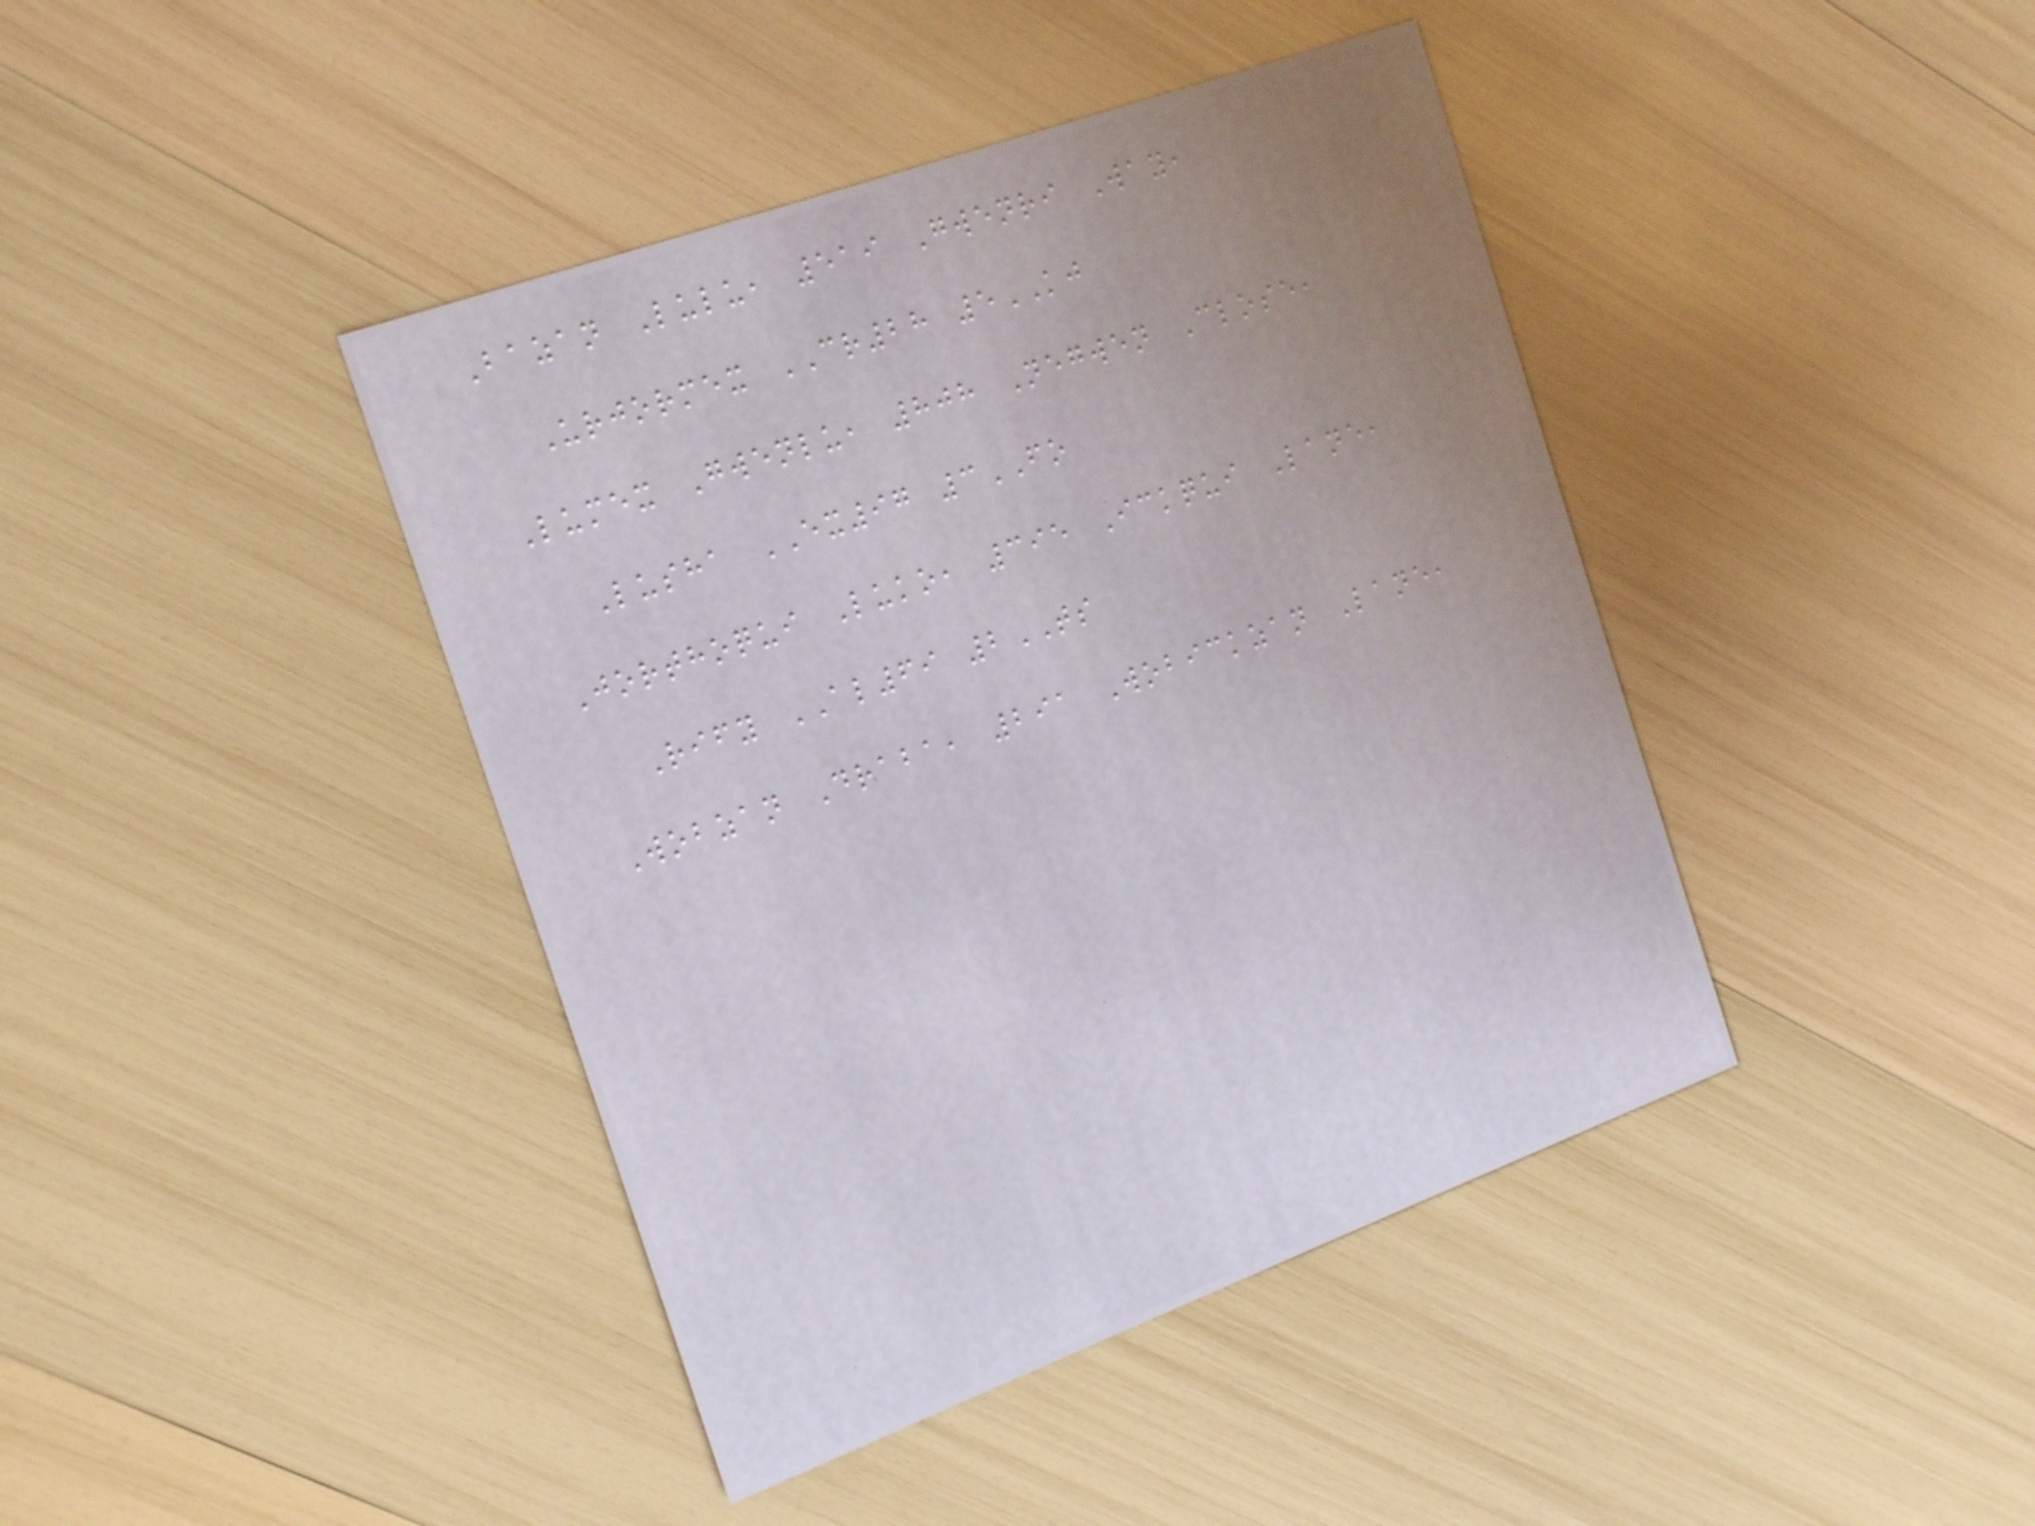Bazan Lulu, 519 Gwenri Way,
Urjormex CR28 5KJ
Lumex Gwenlu, 808 Negwen Close,
Lusha EX97 3FO
Jorthoqui Luko, 395 Ickqui Lane,
Rify AL69 2TS
Wobzan Draba, 291 Wobickzan Lane,
